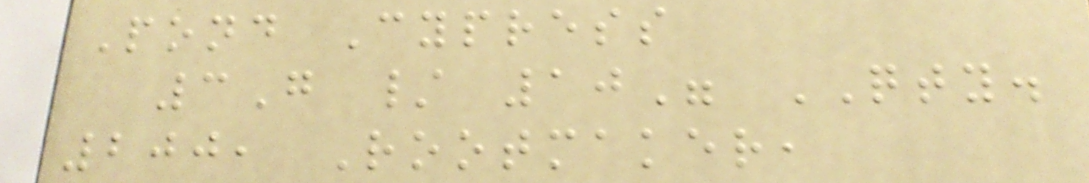Pond Cypress
3G / 10" QTY.
200, Rootmaker,
